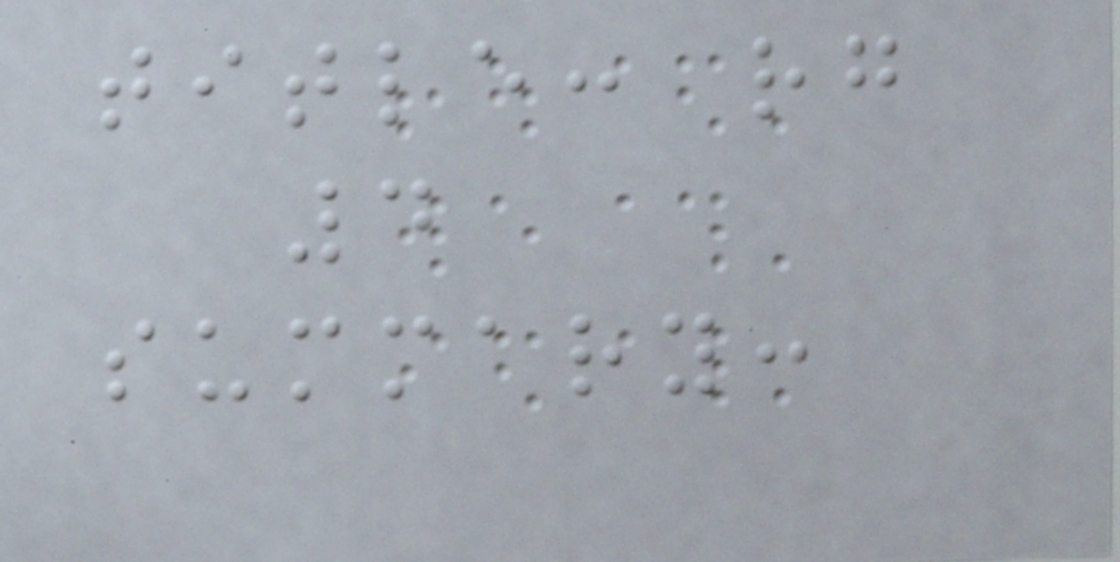title: rg
4
summary:
